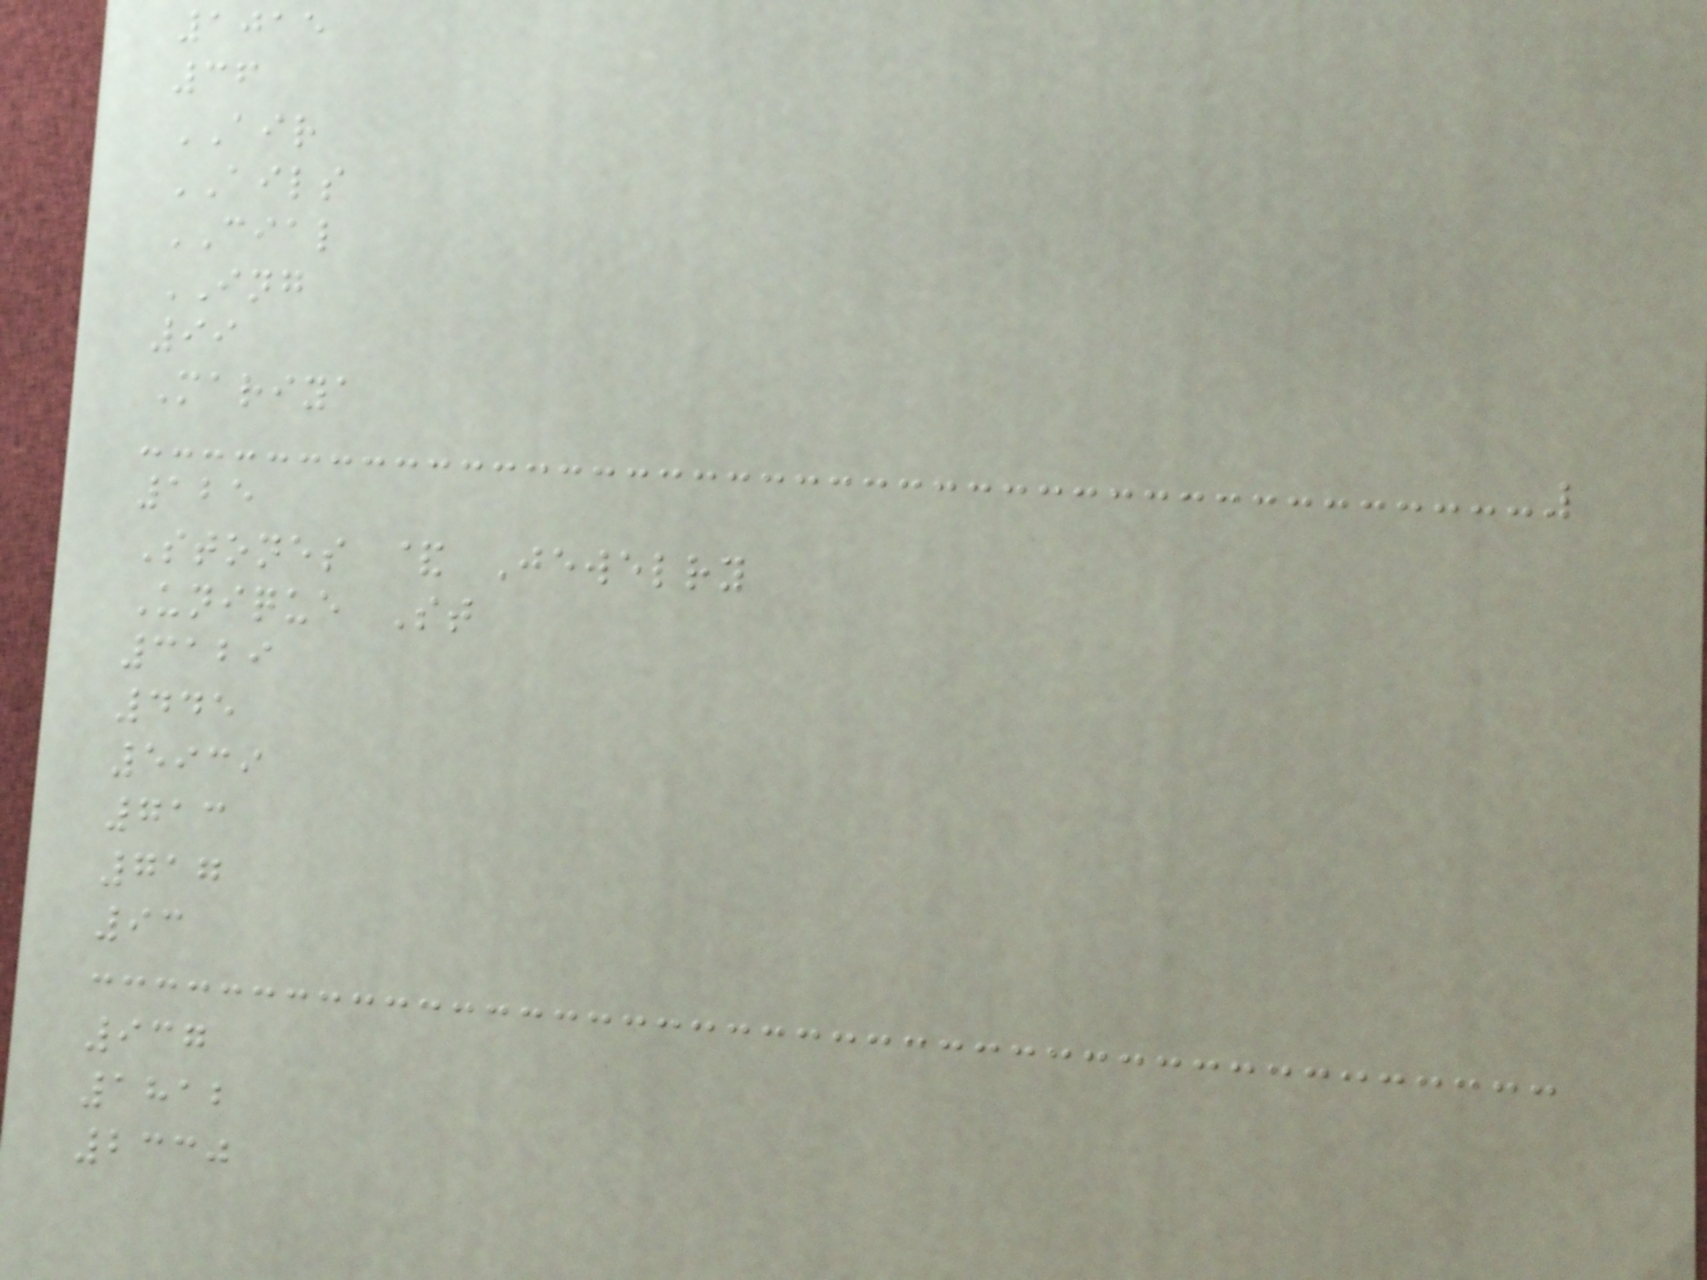1015
36
AIR
AILS
CIAL
ING
99
Mariya
125
Stones & Jewelry
Unique St
3129
445
5939
713
717
93
937
1812
2330
